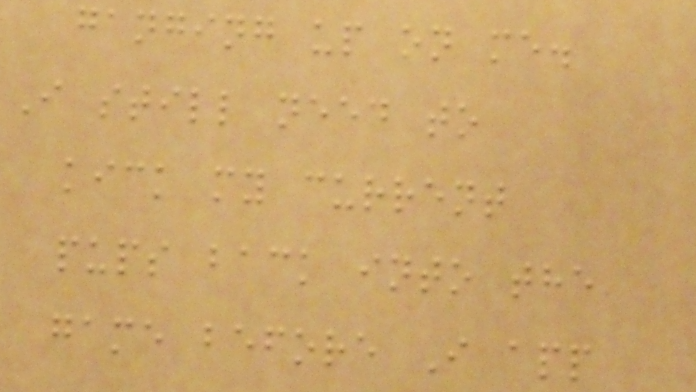ganging up on me.
I still need to
kick my current
pups back into the
game before I app
